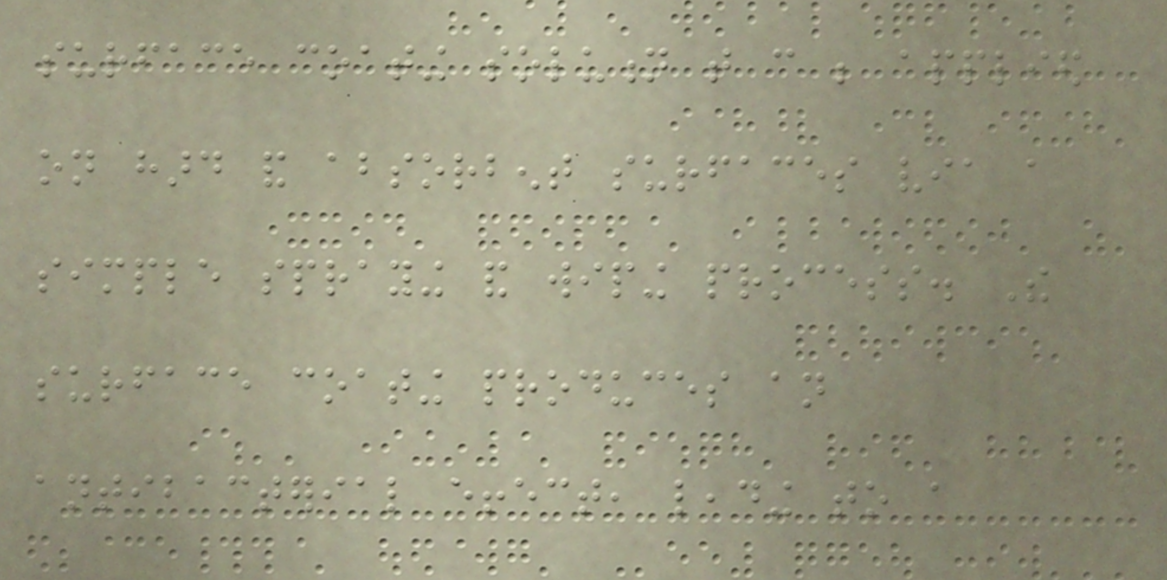surface coating solution that can be applied
on hard and absorbent surfaces via a
simple spraying and wiping process. The
surface coating produces an
antibacterial effect, leading to a
